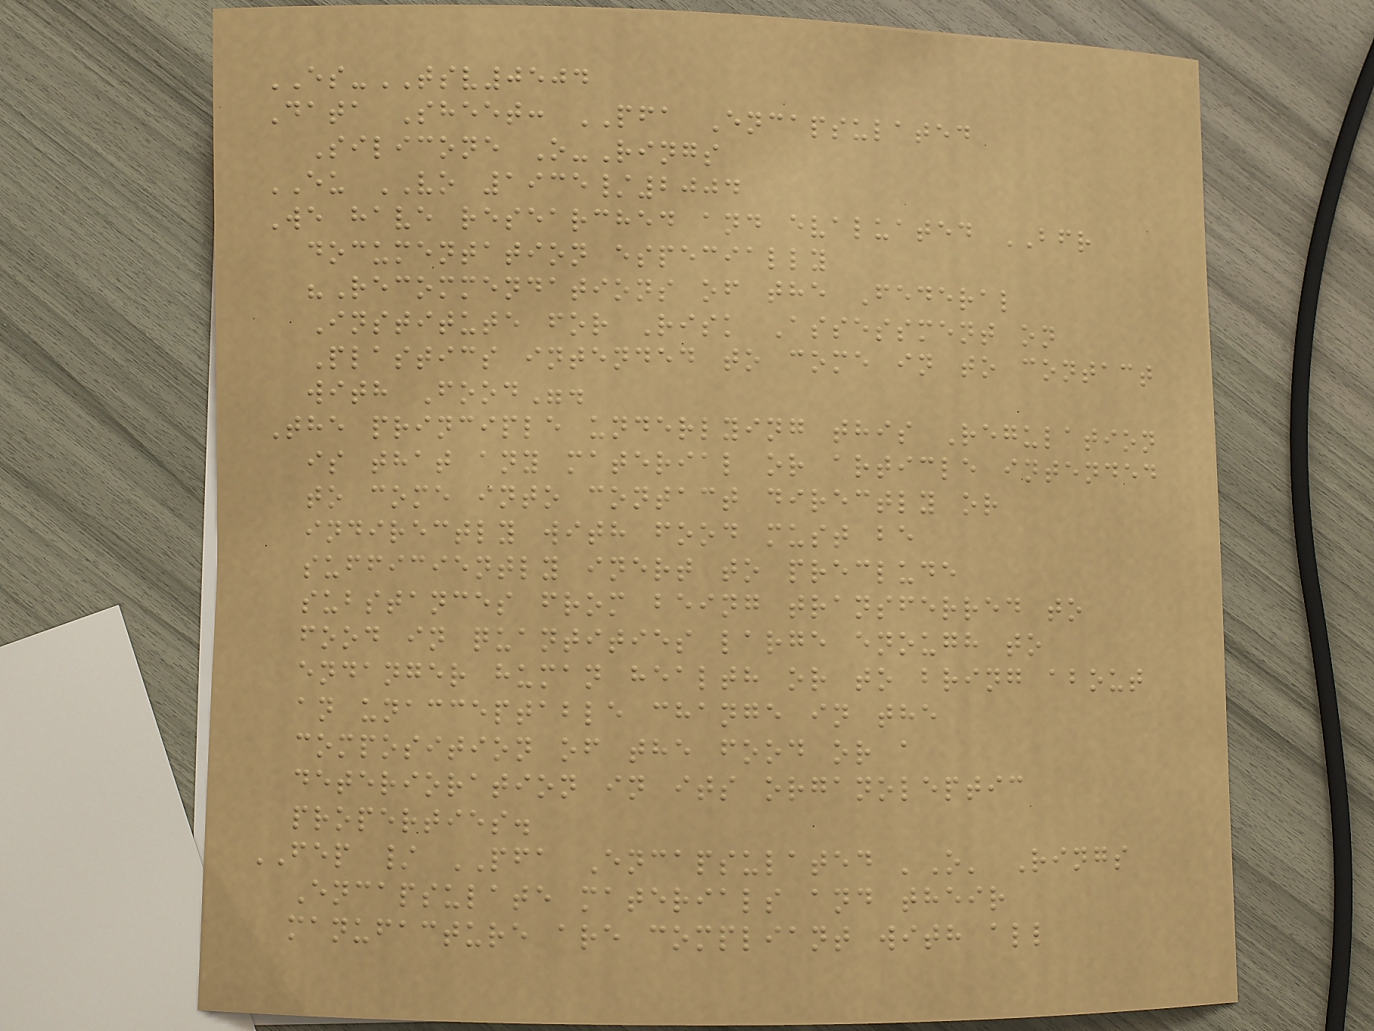ES-TSV0504
Data Sheet: PFA Encapsulated
Silicone O-Rings
EU VO 1935/2004
We have researched and evaluated BFR
documentation especially
"Recommendations of the Federal
Institute for Risk Assessment on
Plastics intended to come in to contact
with Food".
The principle underlying this Regulation
is that any material or article intended
to come into contact directly or
indirectly with food must be
sufficiently inert to preclude
substances from being transferred to
food in quantities large enough to
endanger human health or to bring about
an unacceptable change in the
composition of the food or a
deterioration in its organoleptic
properties.
FEP / PFA Encapsulated 'O' Rings
Encapsulate materials and their
manufacture are compliant with all
